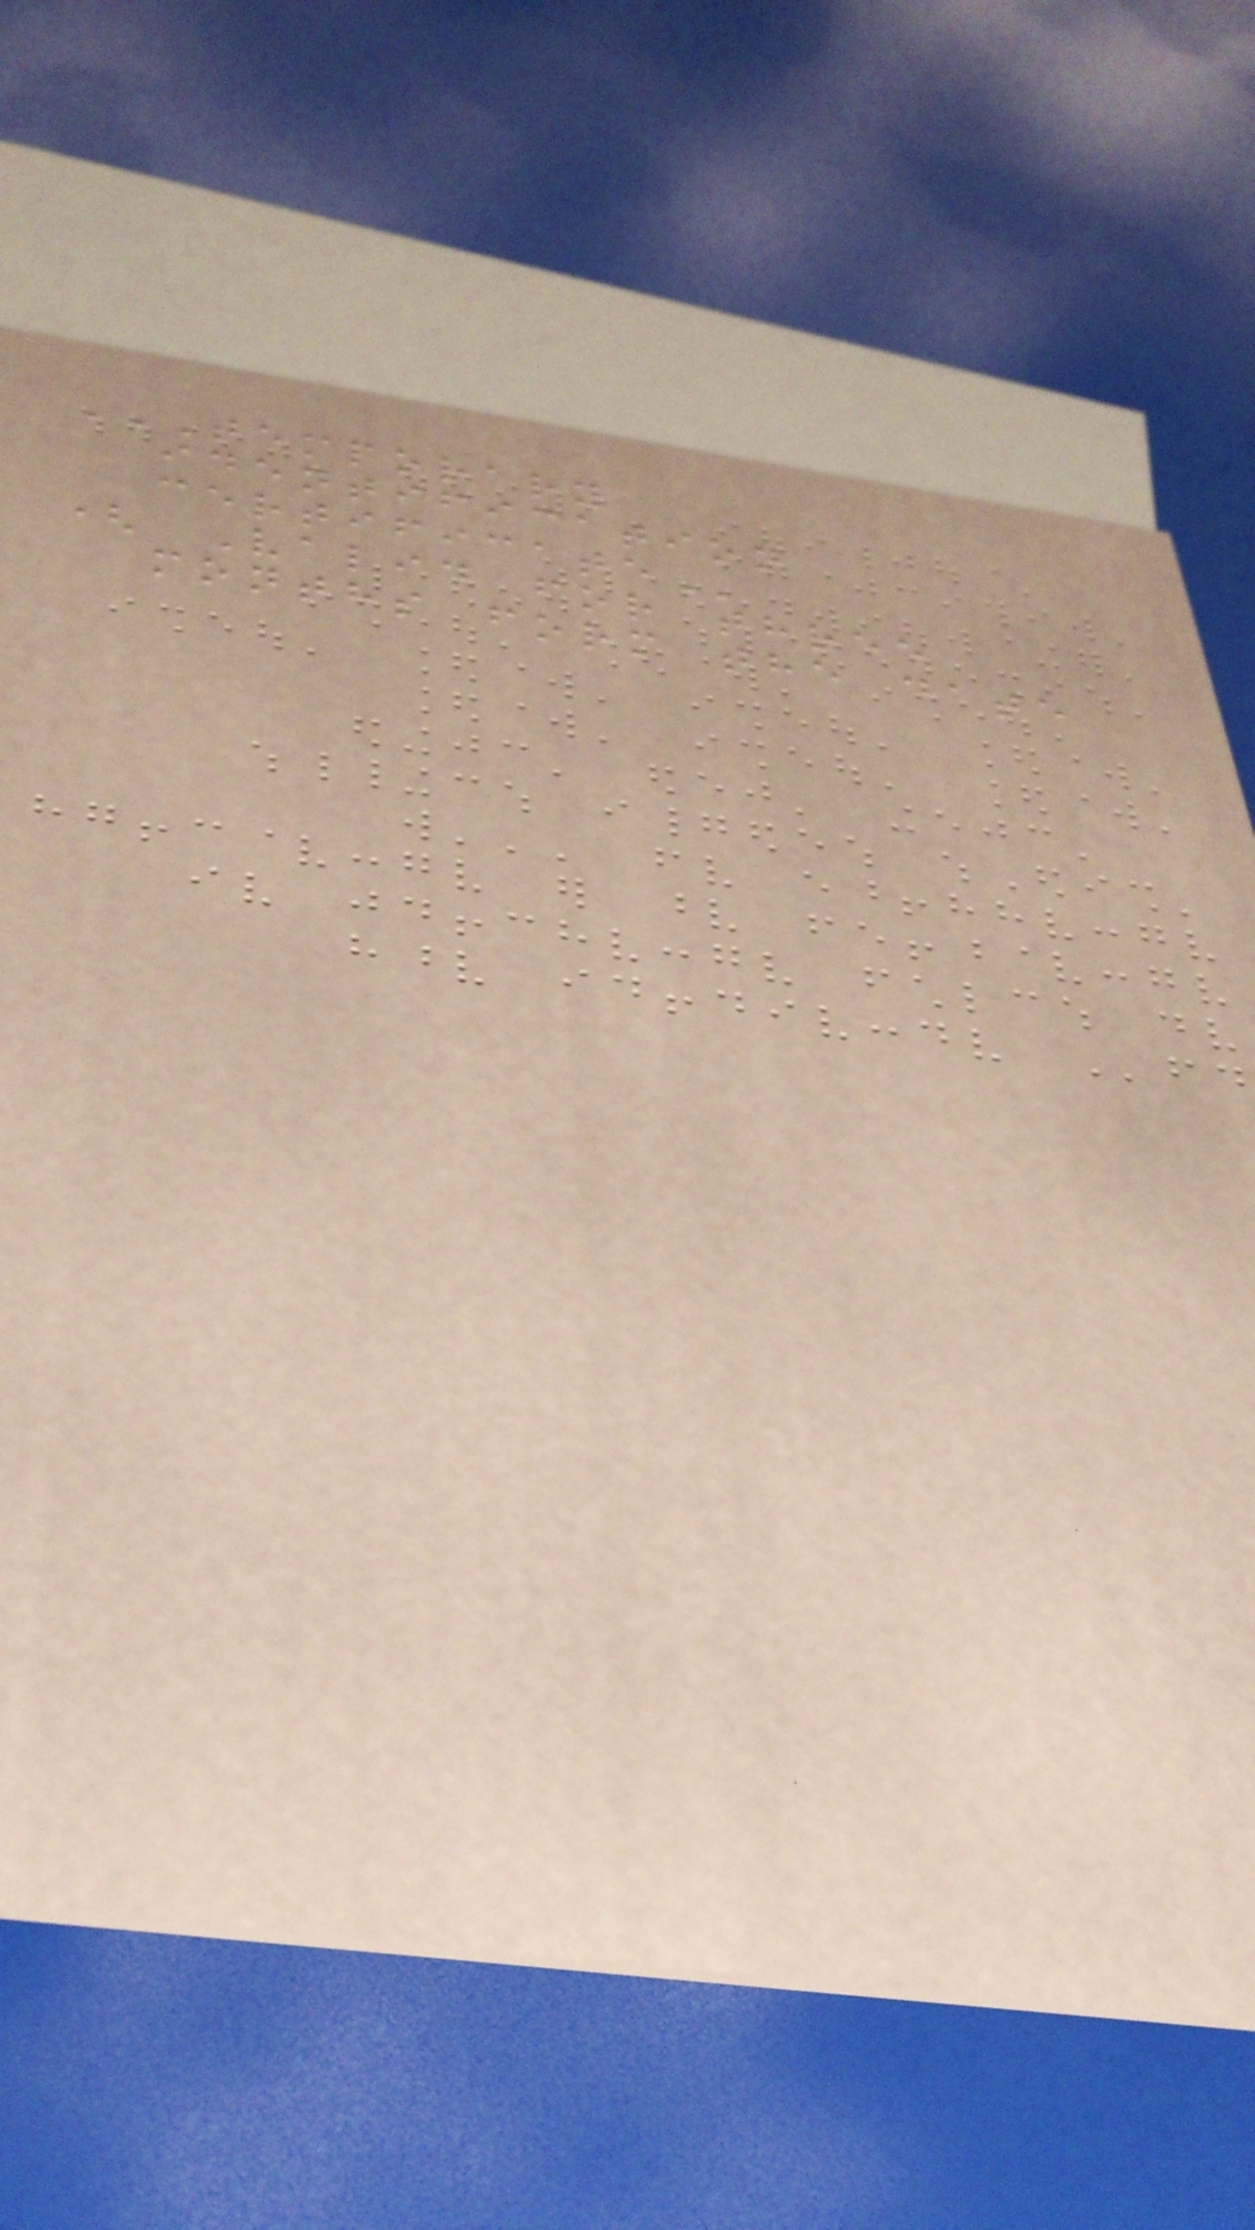TEMPORARY
identification
( Valid for three
months form the date
